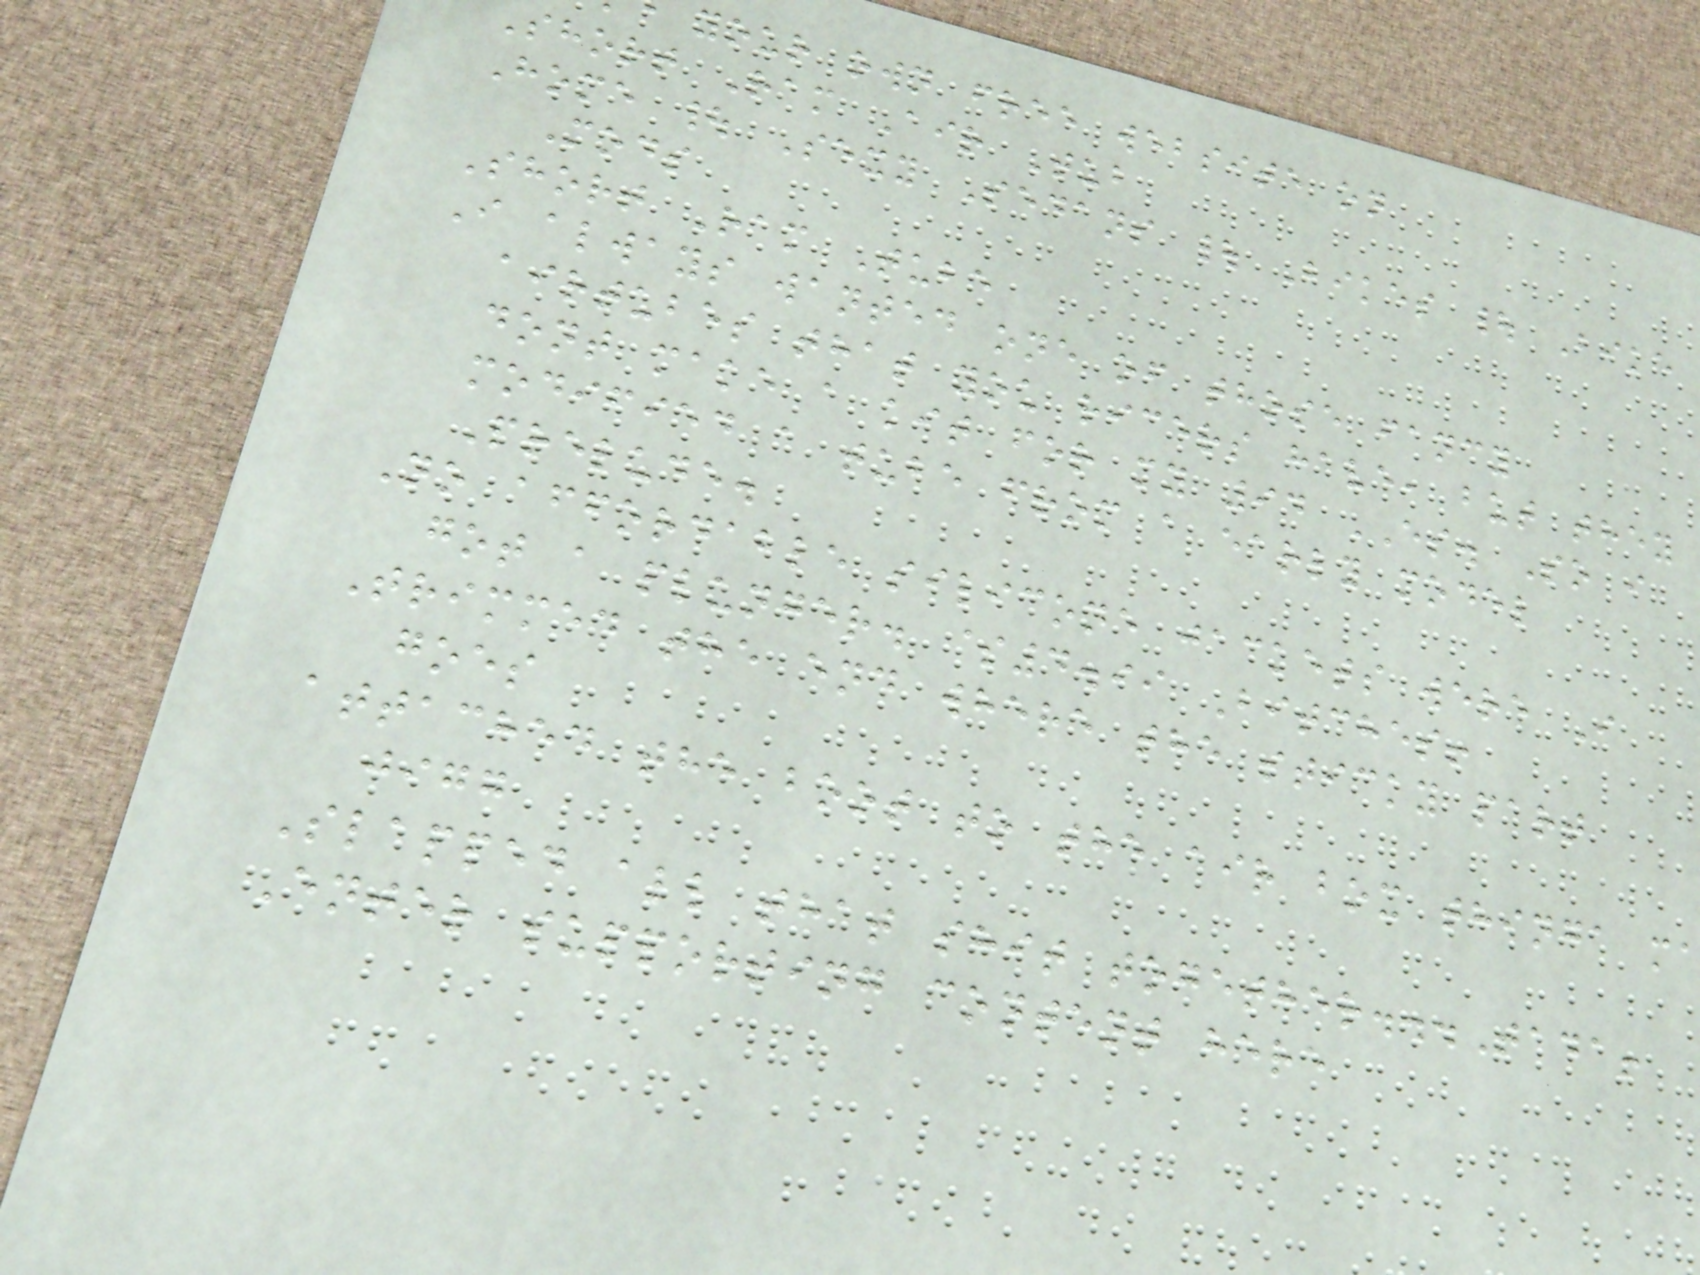your own free website on
Short Ram Air Tub
Home | Sexy Sedans | Bikes | Bike
Mods
Short Ram Tube
I always wanted one of those fancy
airtubes that you ricers have, but they
dont make a kit for my 94 ES. So i
modified a tube from a early model
Prelude.
No affordable silicone jackets were I
got a plunger. $4.99 Bitches!
Trimmed the end where the sticky part
goes
attached the boot to the air box thinga ma
jigg
Slapped all that shit together...Tada!
Enter supporting content here
